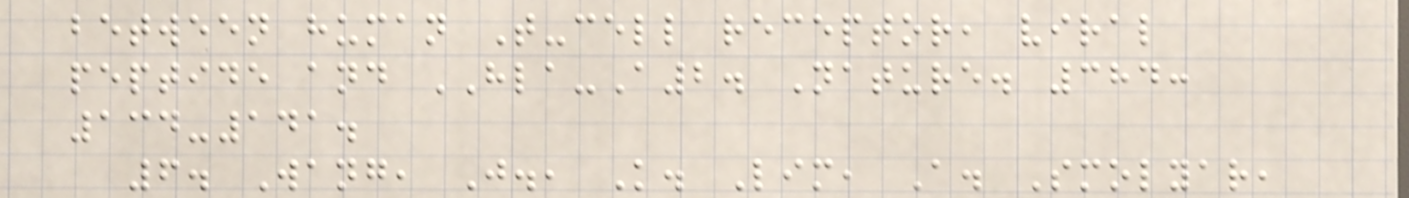between human T-cell receptor, viral
peptide and HLA-A2. Nature. 384:
134-141.
6. Wang, J., K. Lim, A. Smolyar,
